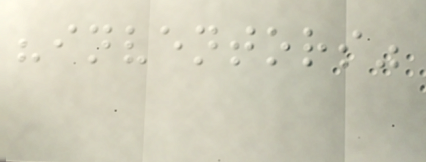"inventors"
